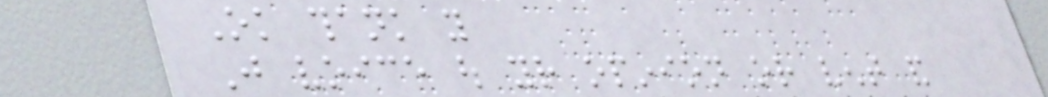Ok thank you
Just voice out your opinion or vent and
